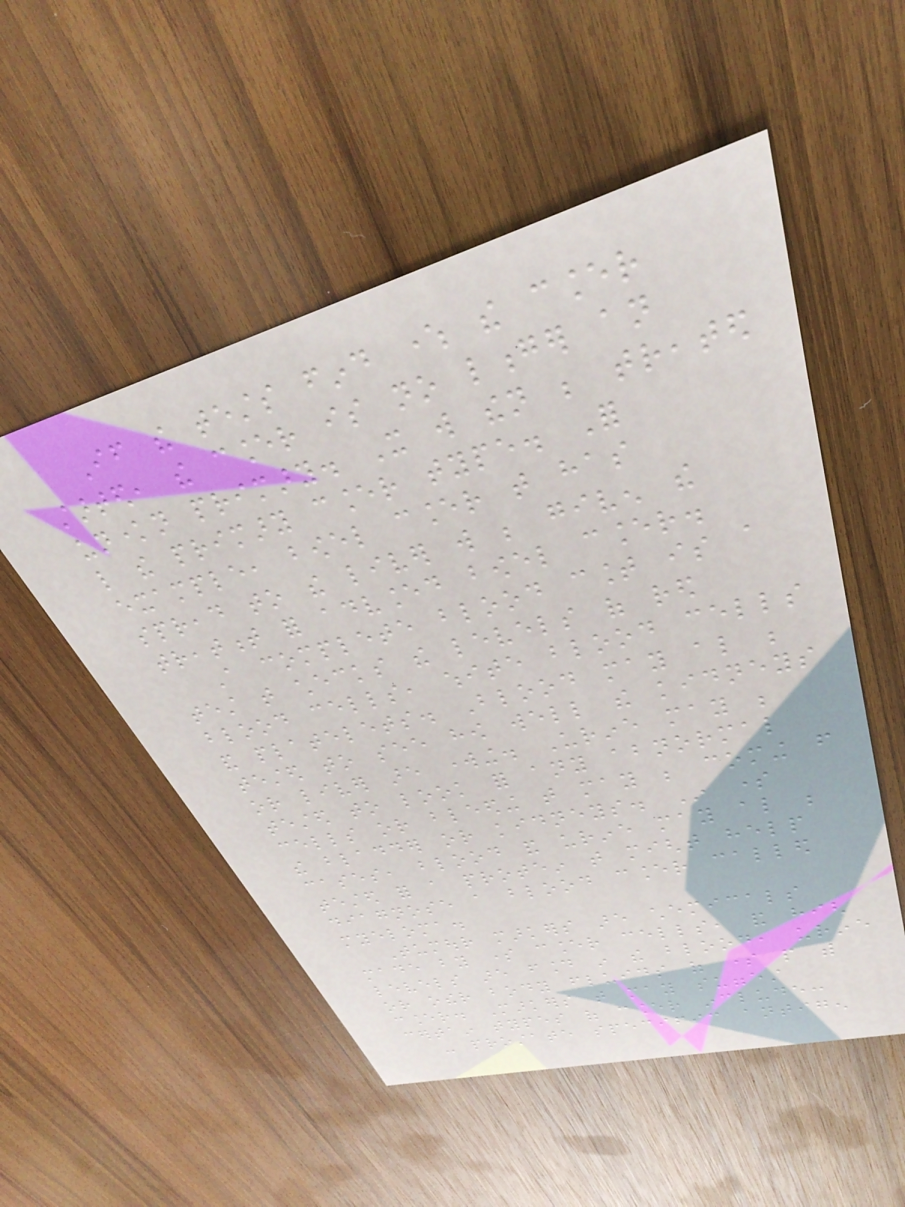If the tests find where the cancer
started, the cancer is no longer an
unknown primary. It will then be treated
like the primary cancer type. For
example, bowel cancer that has
spread to the liver will be given the
treatment for advanced bowel cancer.
A complete blood count is a
test that checks the levels of red
blood cells, white blood cells
and platelets. Blood may also be
tested to see how well the kidneys
or liver are working. Urine may be
tested to look for any abnormal
cells or bleeding that may be coming from
the bladder or kidneys. In some
cases, blood and urine may also be
tested for a protein that might help
diagnose a blood cancer called
myeloma.
Tumour markers are chemicals
made by some cancer cells, and high
levels are found in the blood, urine
or other body fluids of some people with
cancer. Markers that may suggest
certain types of cancer include:
- prostate specific antigen
